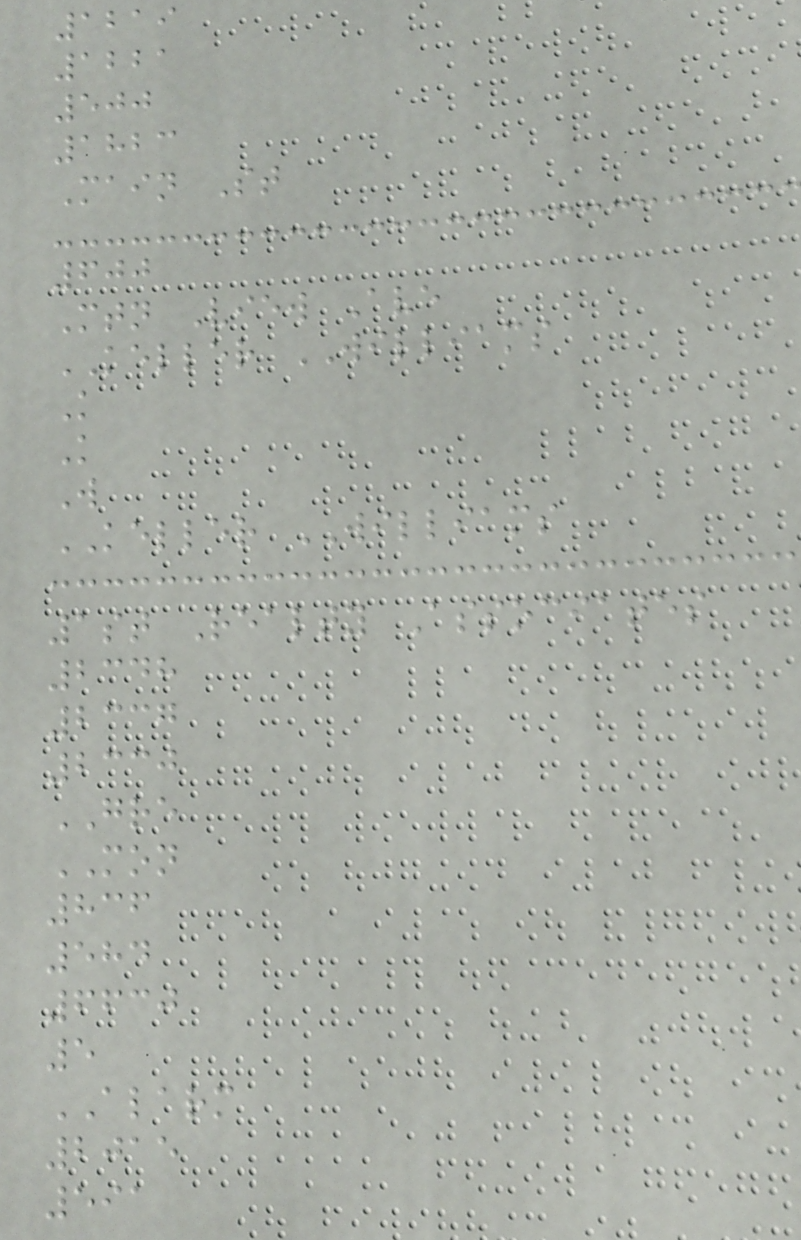1219
1221
500
1823
Main St
600
Mtn View Ave
KELLER WILLIAMS
K
K
W
KELLER WILLIAMS
1st Realty Associates
2348
2337
2330
GRE
MON
836
584
6630
5
ALARM
2015
591
